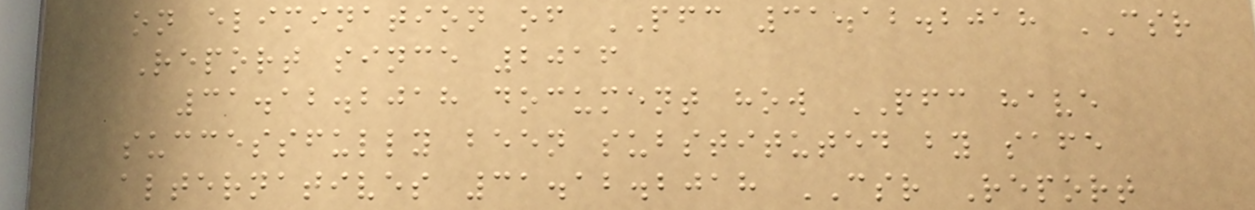on elimination of PFC 31.12.2018 CSR
Report since 2016
31.12.2018 document how PFC have
successfully been substituted by safe
alternatives 31.12.2018 CSR Report
